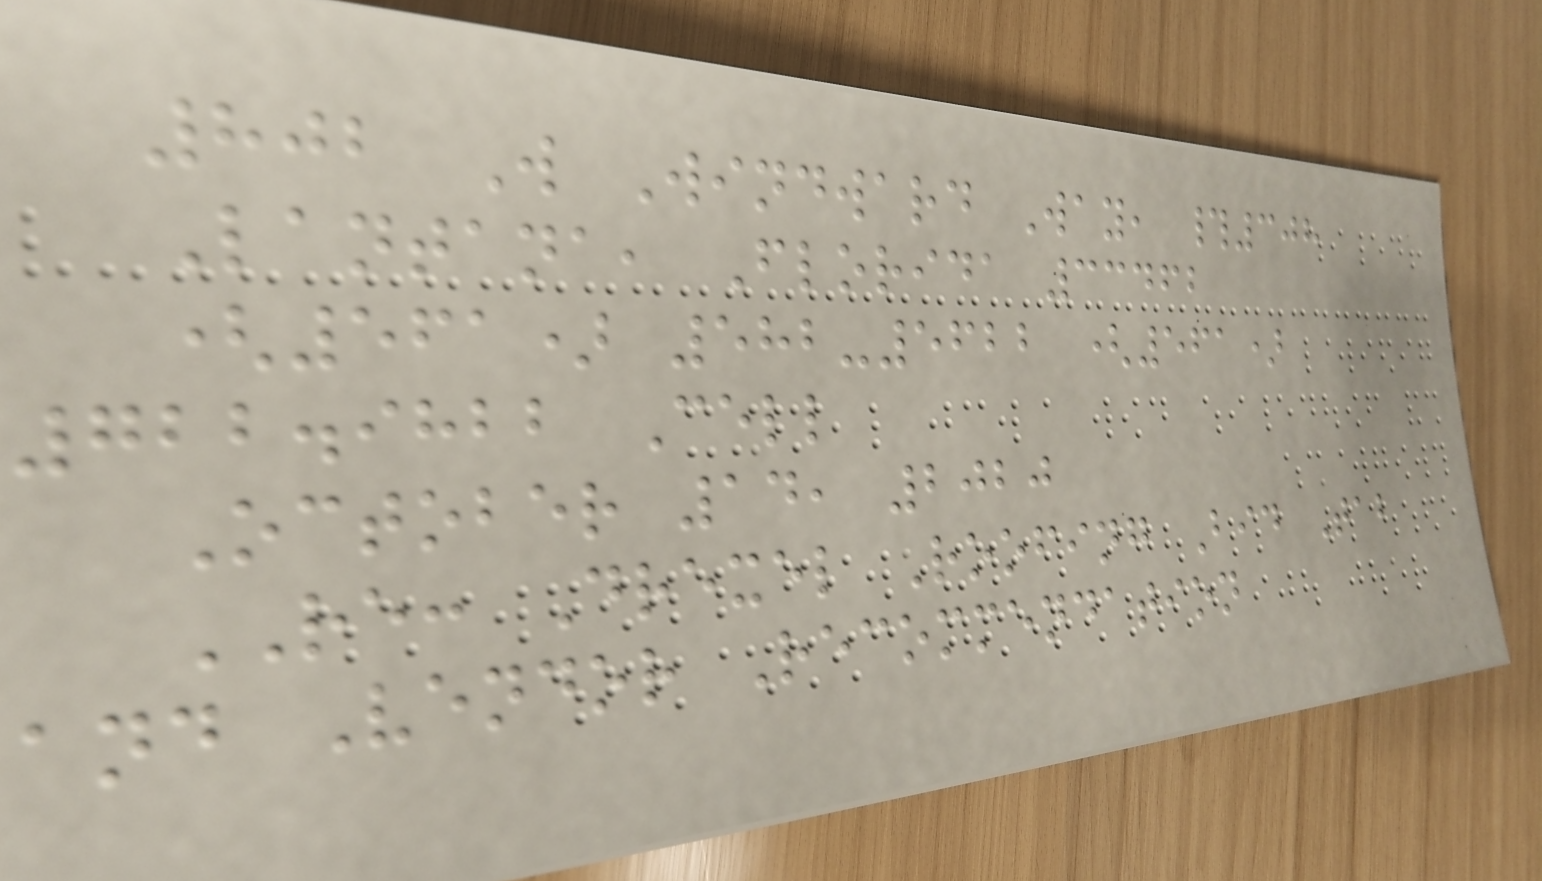802 W Windward Way, #308
Lantana, Florida 33462
(561) 582-5622 (561)
722.9822 Cell
October 14, 2020
RE: Drexel Roofing Bid Tab
and Vendor Recommendation
